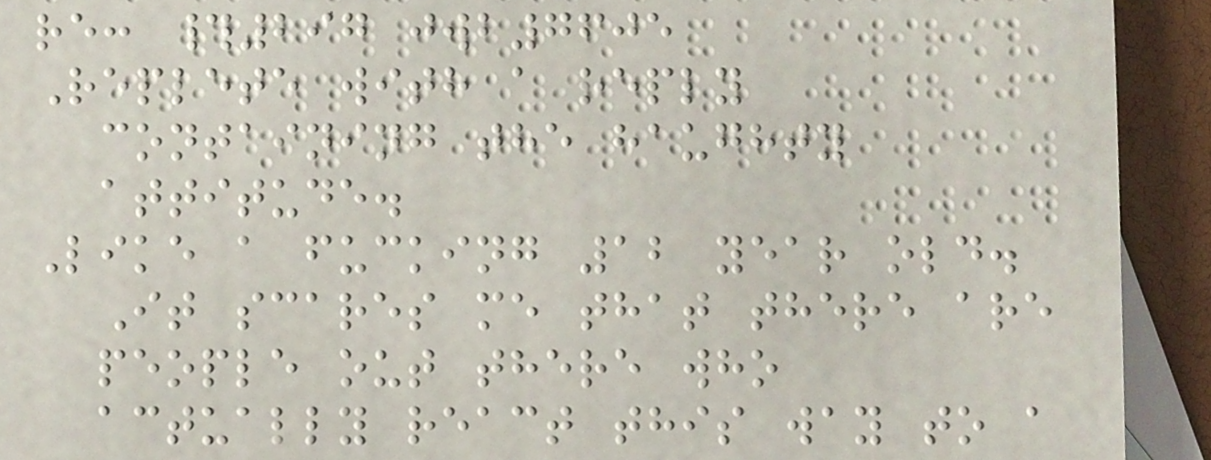re: #297 jwb7605
Replete with a reply
containing the haughty
attitude.
Like a fucking 12 year old.
It scares me that there are
people out there who
actually react this way to a
